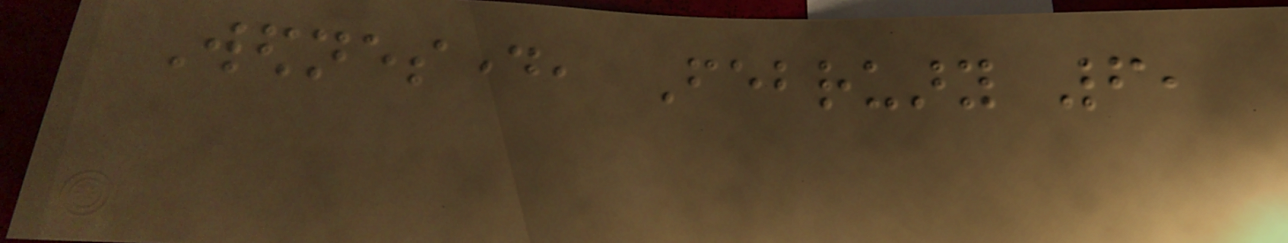Wednesday, February 6,
